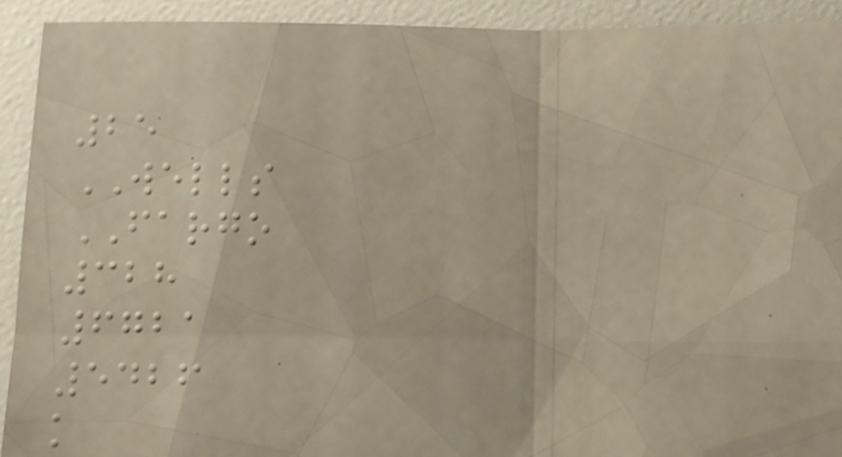25
WELLS
FARGO
328
6721
5426
k
